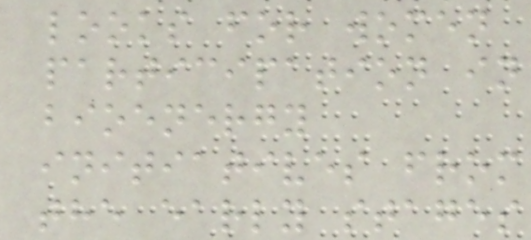looks for women
participation in
bioenergy
initiatives from
the early stages
